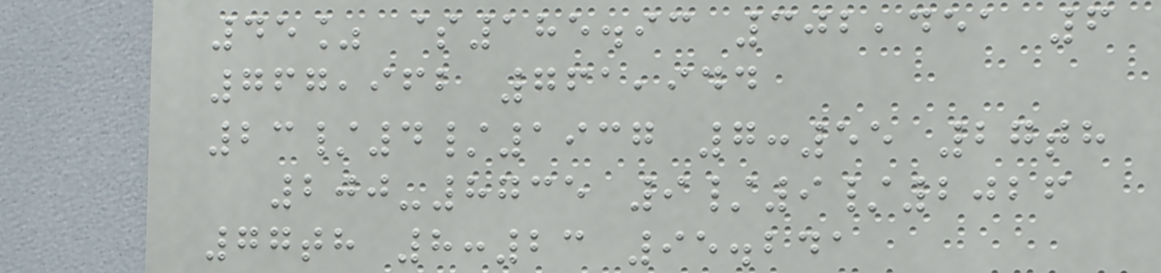45% $185.93 302,451 6
767,962 761,944
23/4/1937 7:55 27th
200-8735 9/9/2026
77th 8:23 95.241
